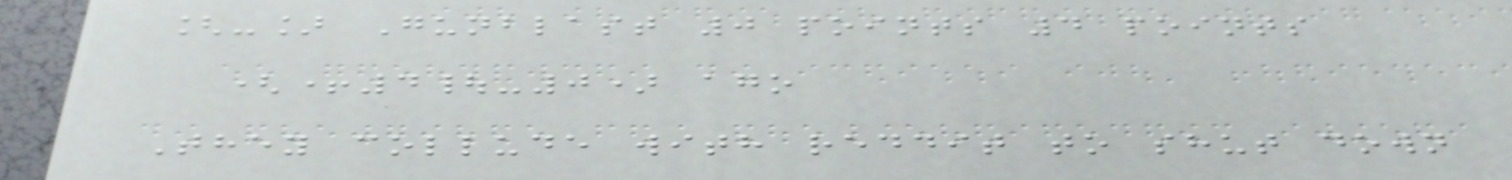[-] Gunblast 0 points 4 points
(+4|-0) ago
They collude with reddit to shut down
